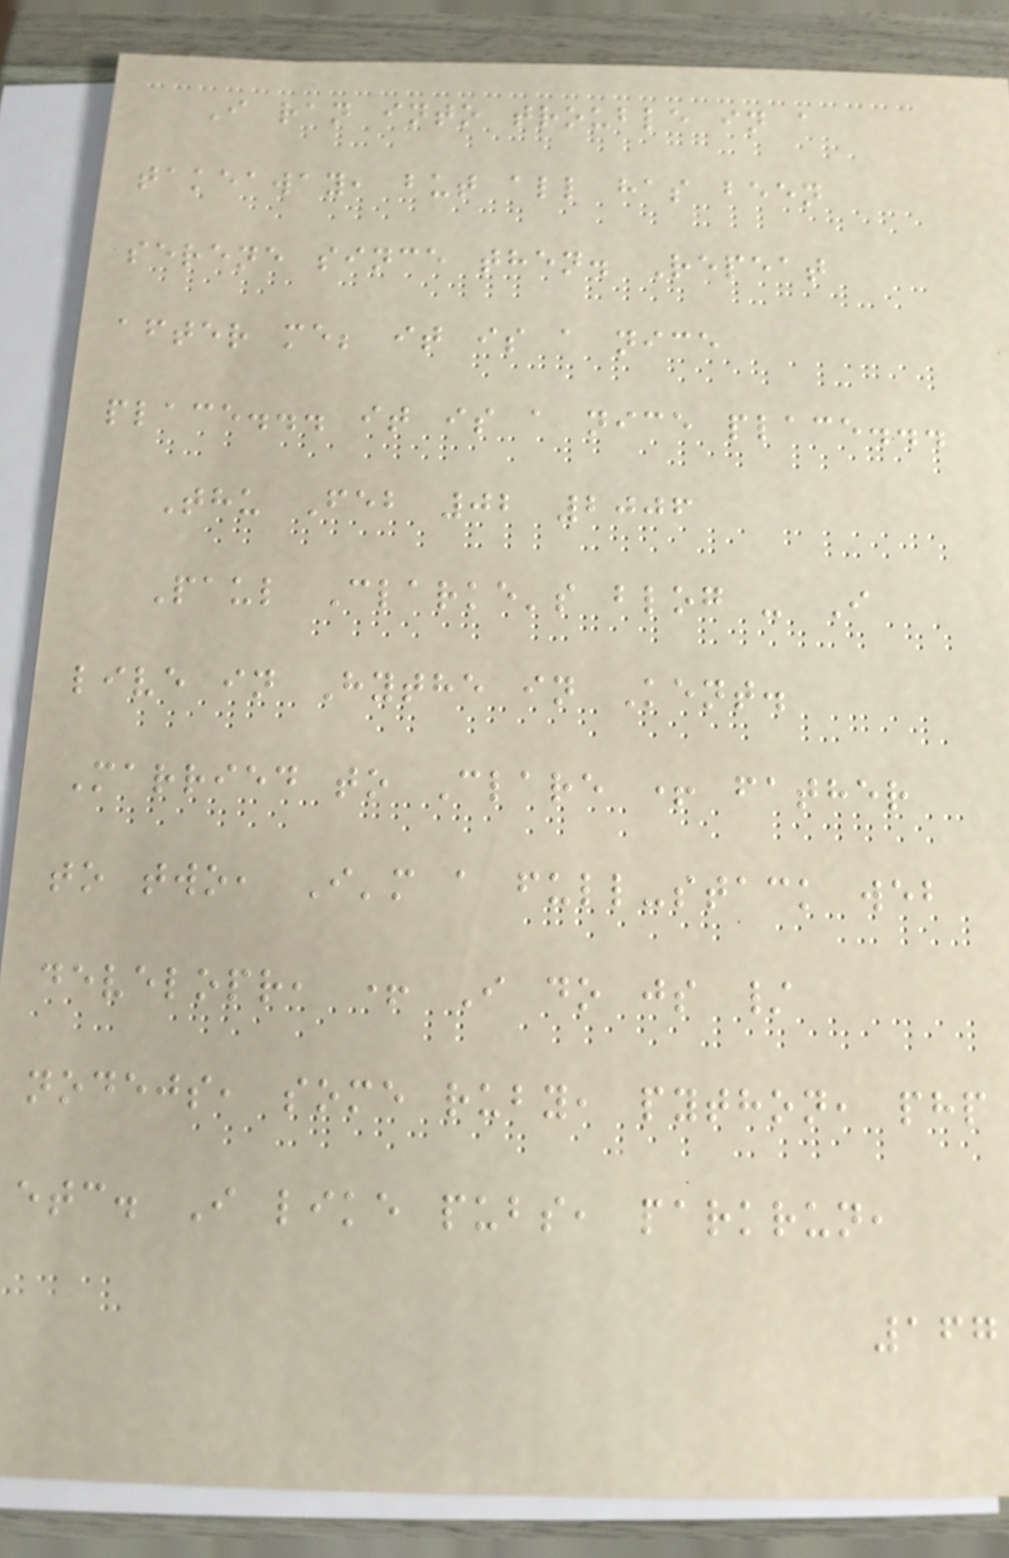I ran into trouble in a
takeaway, but all has been
serene since then. Repeat
after me; it is a nice
place... it is a nice place...
Thu Feb 02 2006
Paul Clarke's blog - I
live in Hythe in Kent.
Married to Clare + father
to two, I'm a full-stack web
developr, + I do js /
nodejs, some ruby, python, php
etc. I like pubs, parkrun,
167
